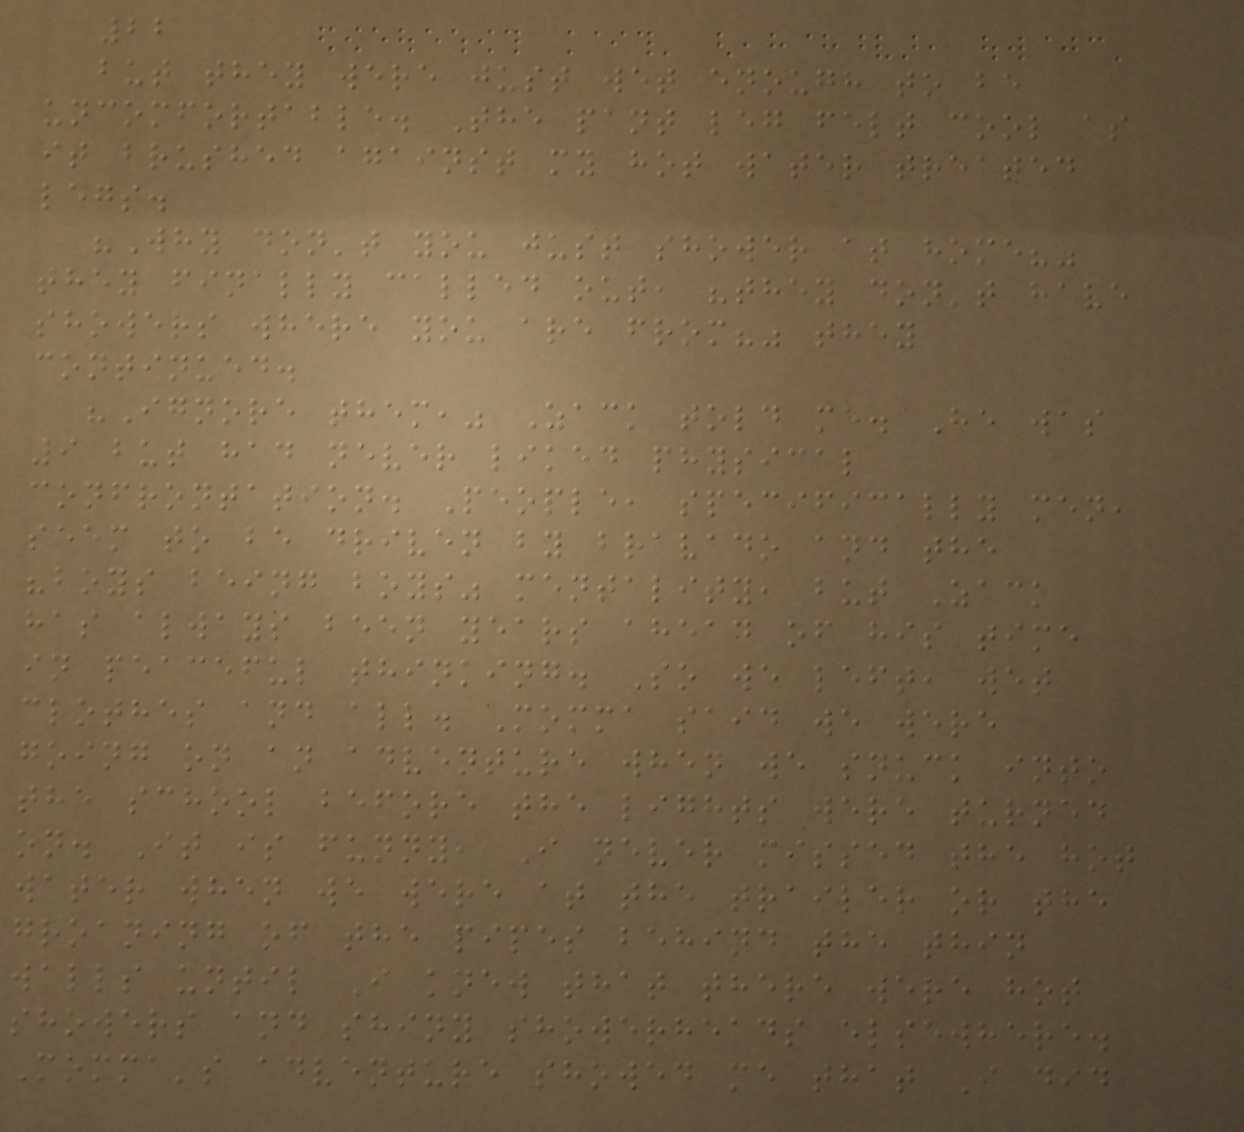22
but they were just wet enough to be
uncomfortable. The pant leg felt cool as
it brushed against my hot water treated
legs.
"Why don't you just shower at home?"
they finally called out, "they don't have
showers where you are from?" they
continued.
"Ignore them," Zack told me. He was
9 but had never liked physical
confrontation. People, specifically men,
seem to be driven by bravado and the
"boys being boys" mentality, but Zack
has always been years ahead of his time
in peaceful thinking. So we left, wet
clothes and all. Momma said we were
going on an adventure when we snuck into
the school before the lights were turned
on. It is funny, I never missed the hot
water when we were at the trailer or the
groaning of the pipes behind the thin
walls until I knew that there were hot
showers and shiny showerheads elsewhere.
Momma's adventure showed me that I did
